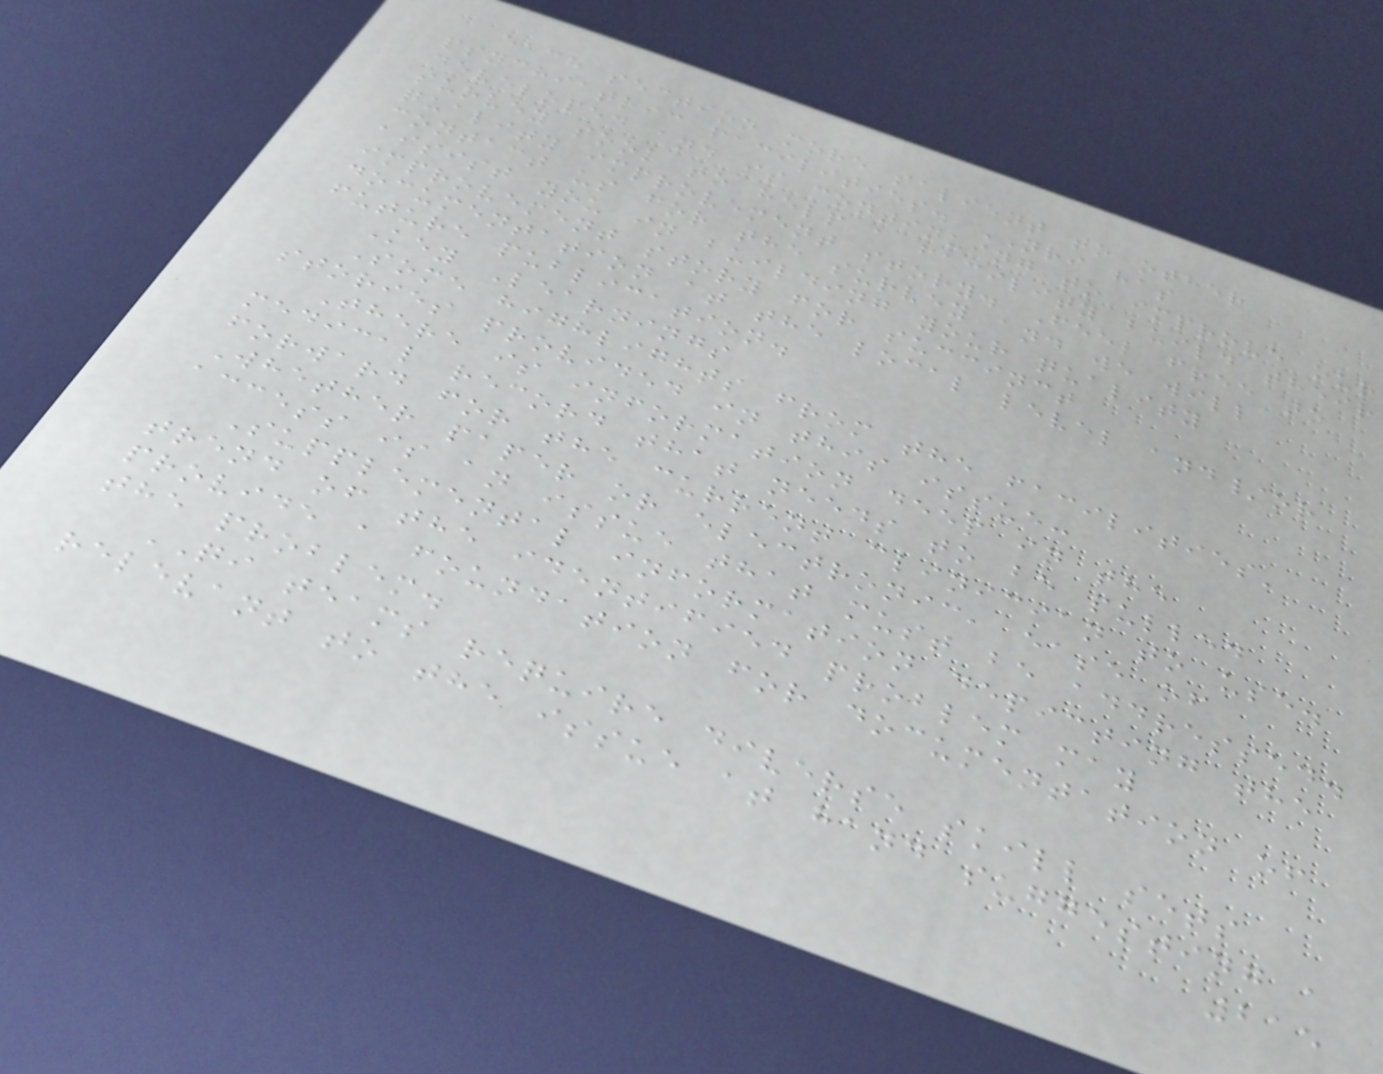each section more salient to other
psychiatric facilities. NRI has
developed and is continuing to improve our
survey tool to help a facility build their
quality improvement story. Feel free to
contact us for the survey and we will
assist you in building your quality
improvement story for succinct
documentation at the local level and/or
future publication.
Key Learnings
Some highlights from the facilities'
stories provided in this issue:
There is information deep in the
medical record that needs to be pulled
forward for the current clinician to use.
Whether paper or electronic, ease of
access is an issue that must be addressed.
Supplemental information depicting the
trend of the identified problem may
provide a foundation for documentation of
the problem.
QI teams require diverse skill sets
relevant to the issue at hand suggesting a
215
